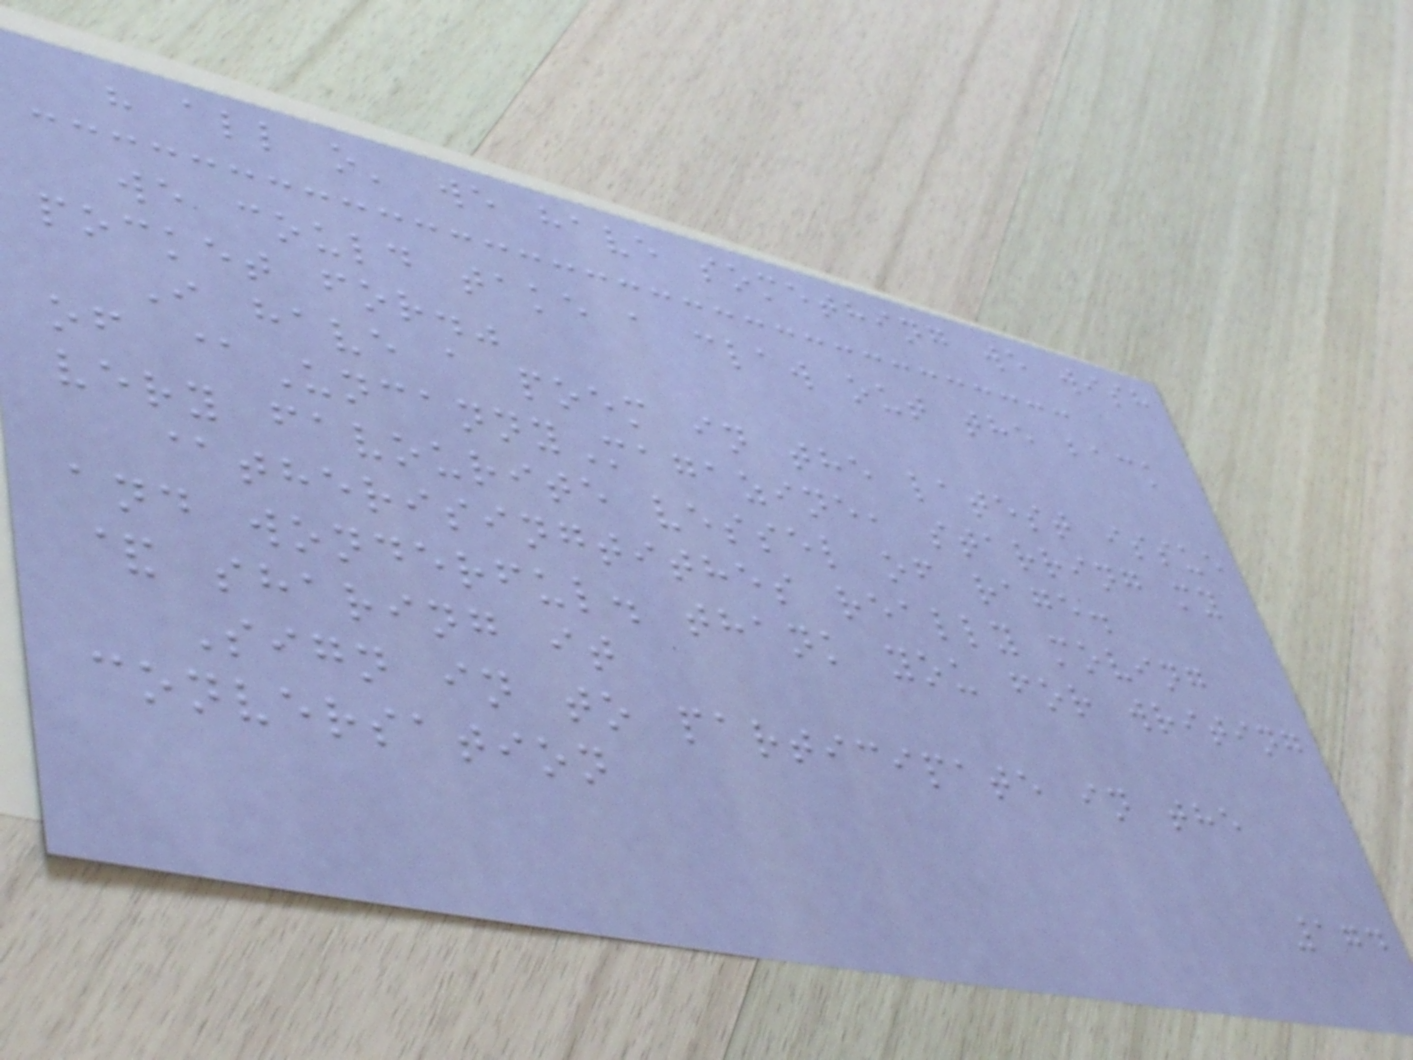" all o' we have something we wish
we could take a claw out the back
pocket for."
I have a poem in the latest issue
of @UncannyMagazine, starring my
very favourite vessel of rage.
@therisingtithes really moving
and wonderful. thank you for writing
& sharing it
Sign in to participate in the
conversation
174
